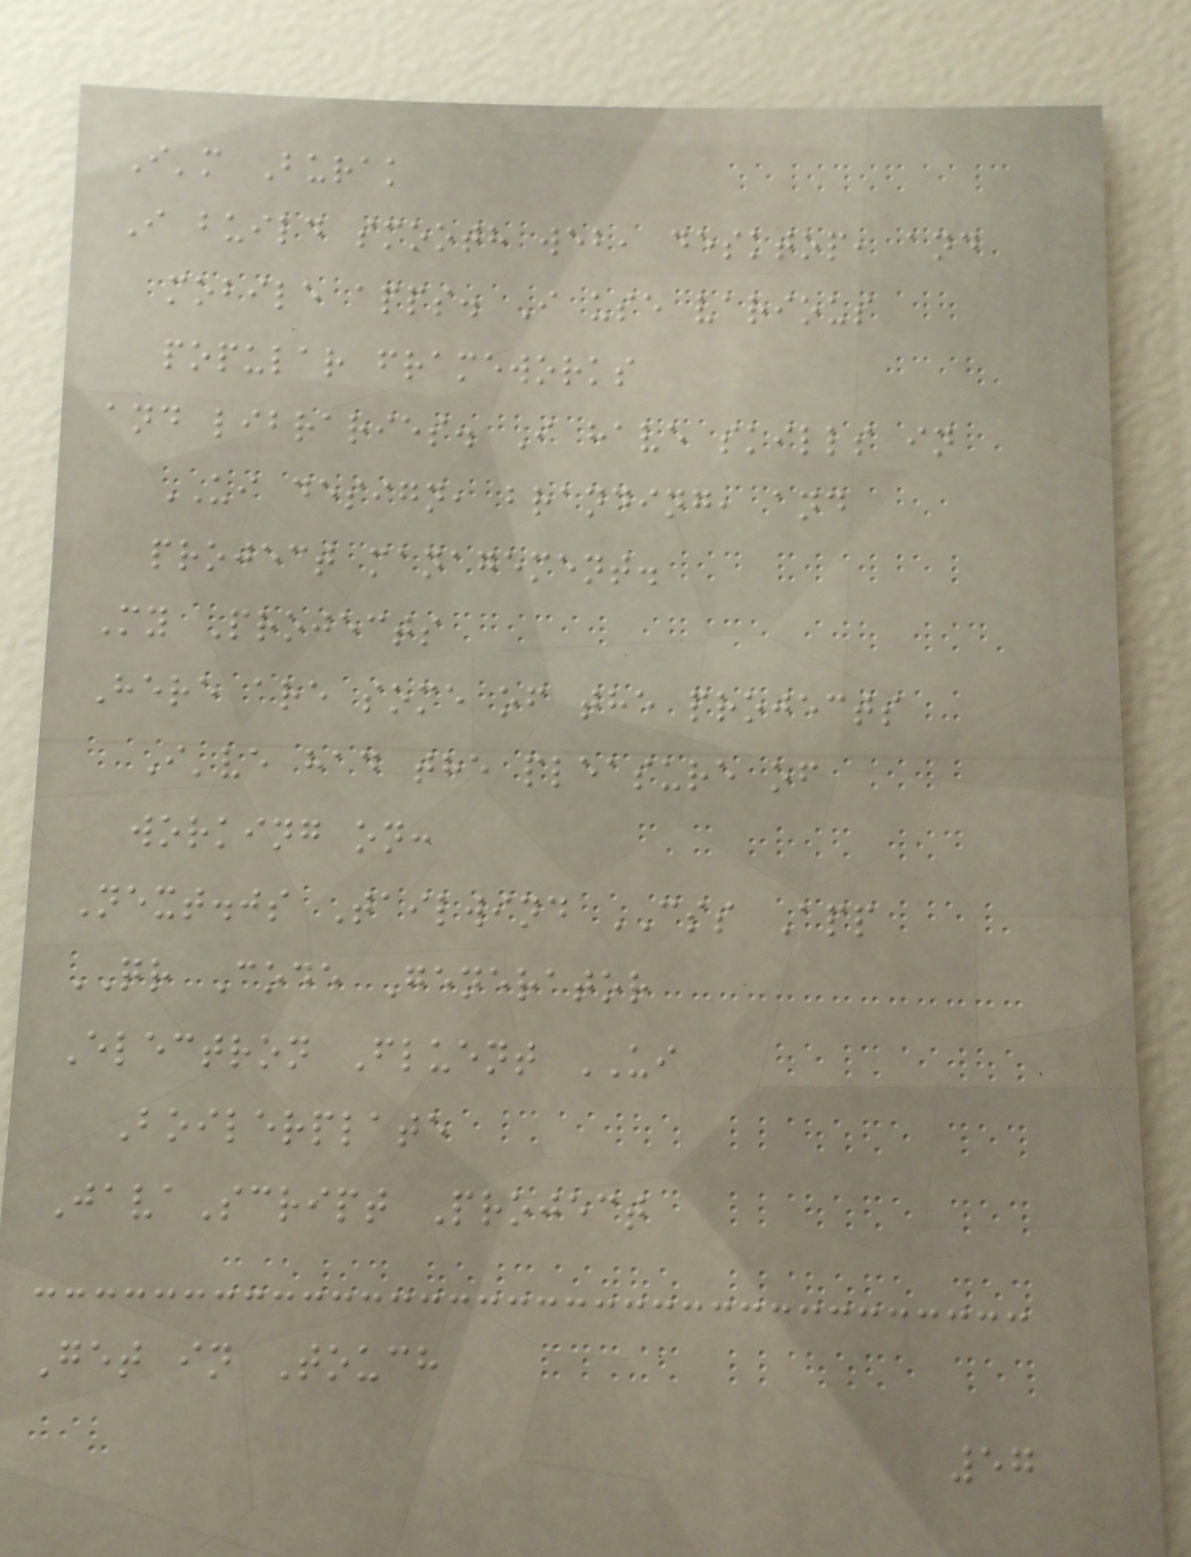I'm Burak
I build smooth web, desktop, and
mobile apps. I use various
popular frameworks
and libraries. I have skills in
UI design, branding, and
project management.
My Projects
Here are some of the projects
I've had the pleasure of
working on:
Next.js Tailwind CSS App
QR Code Generator
Electron Fluent UI
Boilerplate
JavaScript Project
Get in Touch
57
